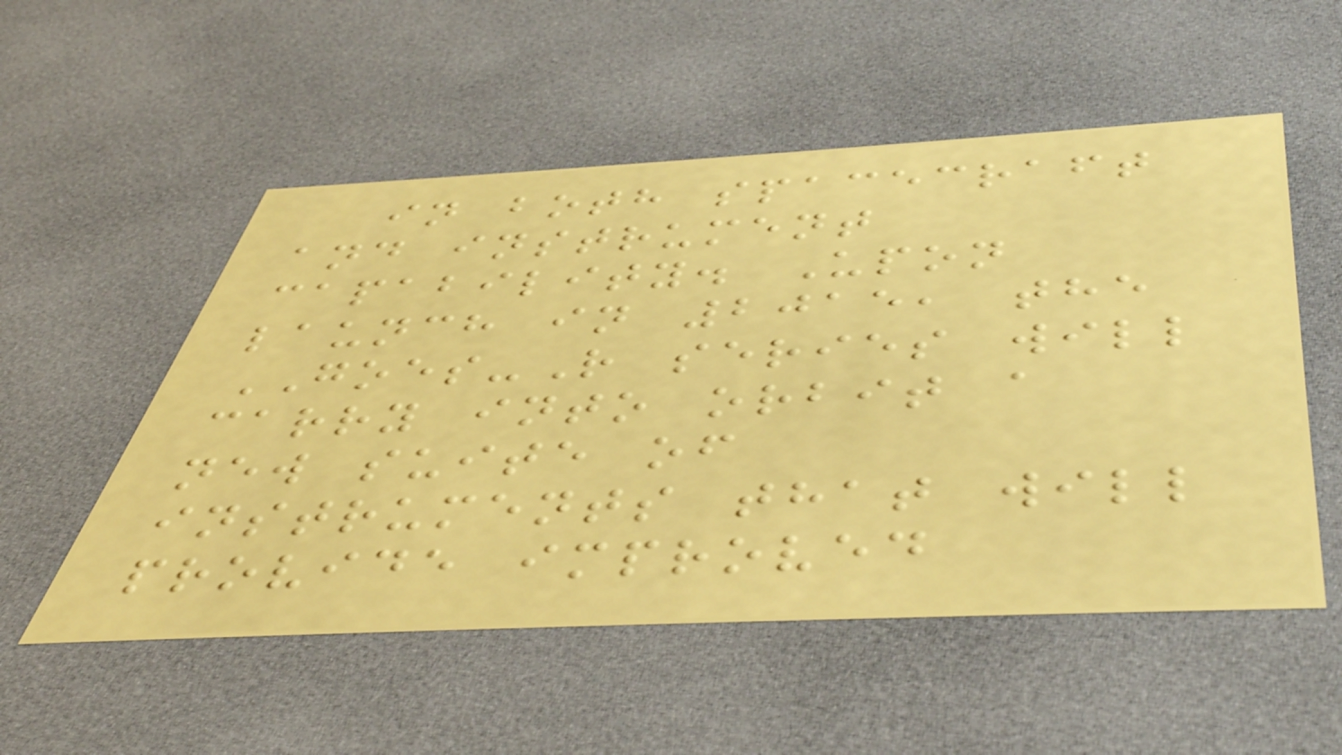in both spacecraft
and instrument
capability. Upon
launch in 2015, the
GOES-R series will
carry into orbit a
new suite of
instruments that will
provide improved
